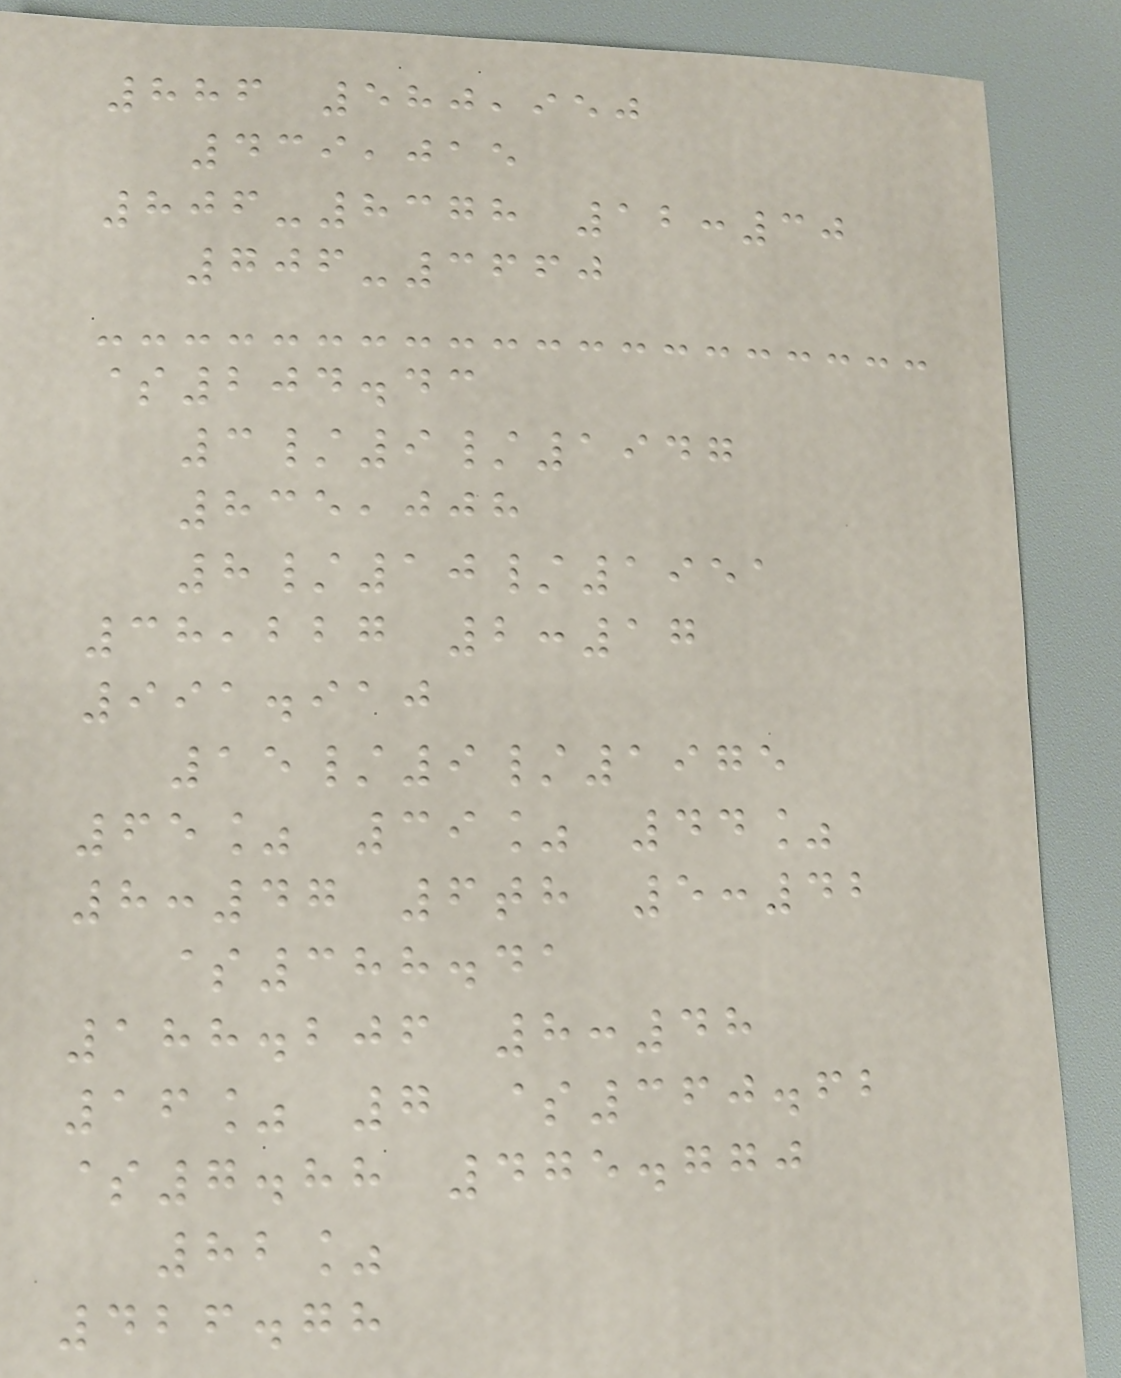886 580,950
439,015
806-8378 12:30
706-3660
$204.43
3/9/1947
835,008
8/10/1951
38,227 2:17
991.910
15/9/1975
65% 39% 44%
8:47 6th 5:42
$388.41
188.206 8:48
16% 7 $360.62
$7.88 475.770
82%
426.78
